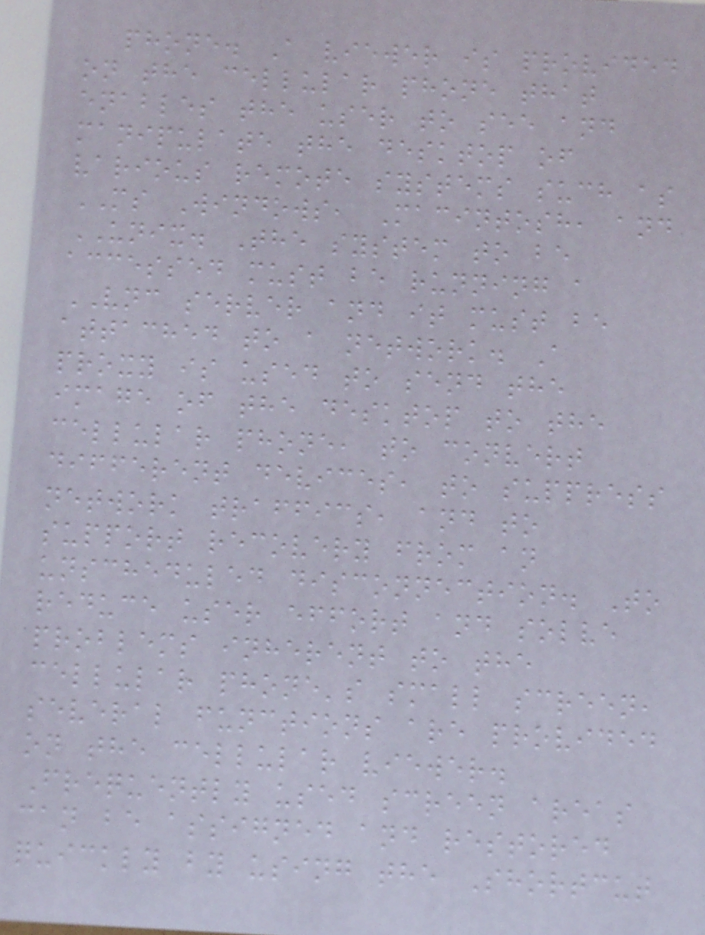phone. A viewer is provided
on the cellular phone that
enables the user to see and
manipulate the desktop of
various remote systems such as
MS Windows, Macintosh, and
UNIX. The system to be
accessed must be running a
VNC server and it must be
attached to a network. A
proxy is used to send the
image of the desktop to the
cellular phone, to convert
different devices, to suppress
network traffics, and to
support recovery from an
unscheduled disconnection. To
reduce user effort and solve
problems inherent to the
cellular phone's small screen,
several functions are provided
on the cellular viewer.
Frequently used screen areas
can be assigned and restored
quickly by using the Shortcut
